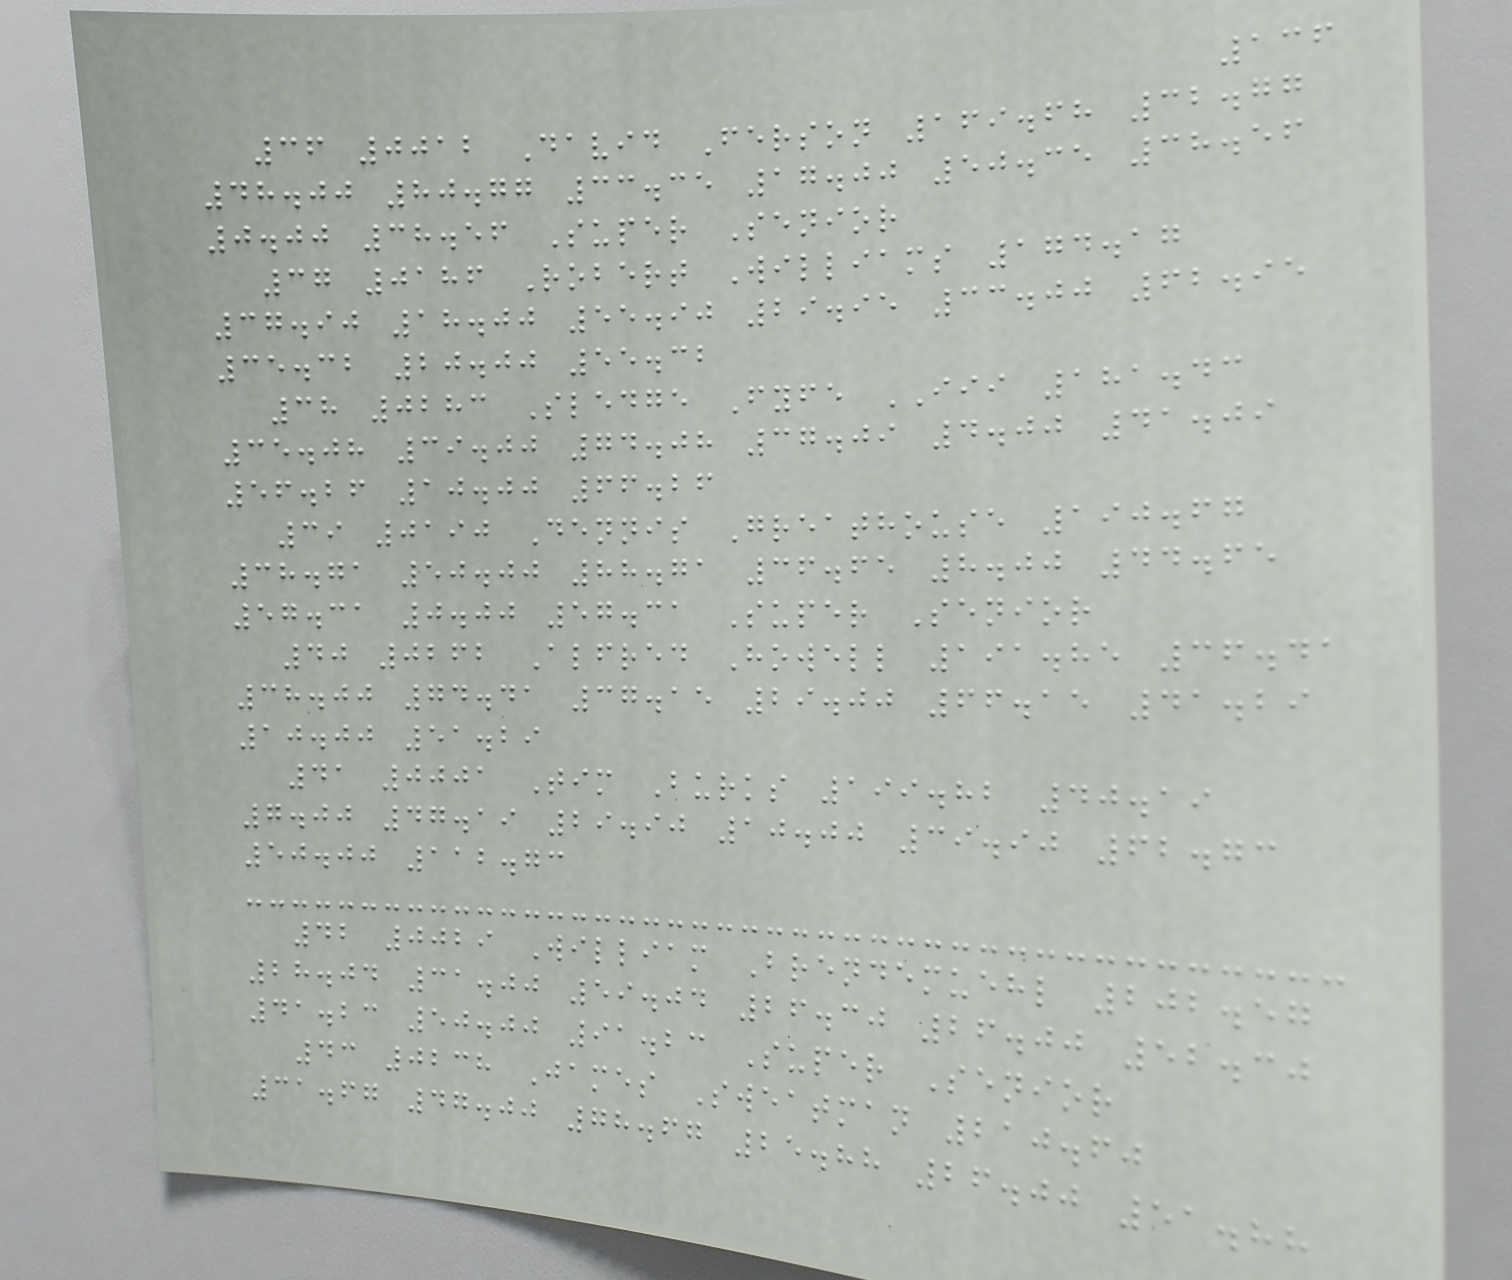136
36 0012 David Ferson 169.68 32.77
48.00 80.77 33.35 17.00 50.35 38.56
0.00 38.56 Super Senior
37 0186 Robert Williams 174.17
37.90 18.00 55.90 29.95 33.00 62.95
35.32 20.00 55.32
38 0283 Sledge Fyfe III 181.43
35.08 39.00 74.08 37.09 4.00 41.09
56.26 10.00 66.26
39 0190 Dennis Greathouse 190.67
38.71 50.00 88.71 36.65 8.00 44.65
57.31 0.00 57.31 Super Senior
40 0262 Alfred Howell 191.85 36.41
38.00 74.41 37.15 29.00 66.15 41.29
10.00 51.29
41 0001 Tim Burks 199.82 40.19
7.00 47.19 29.90 10.00 39.90 62.73
50.00 112.73
42 0029 William Brendemuehl 202.57
28.04 31.00 59.04 26.30 26.00 52.30
41.23 50.00 91.23 Super Senior
43 0238 James Sweatman 210.60
31.67 47.00 78.67 25.88 26.00 51.88
